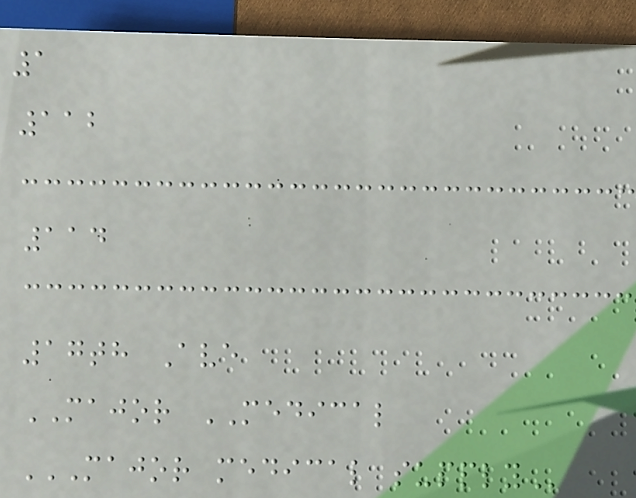1
112
114
17th Ave
MAJOR MEDICAL
MAJOR MEDICAL SUPPLY
